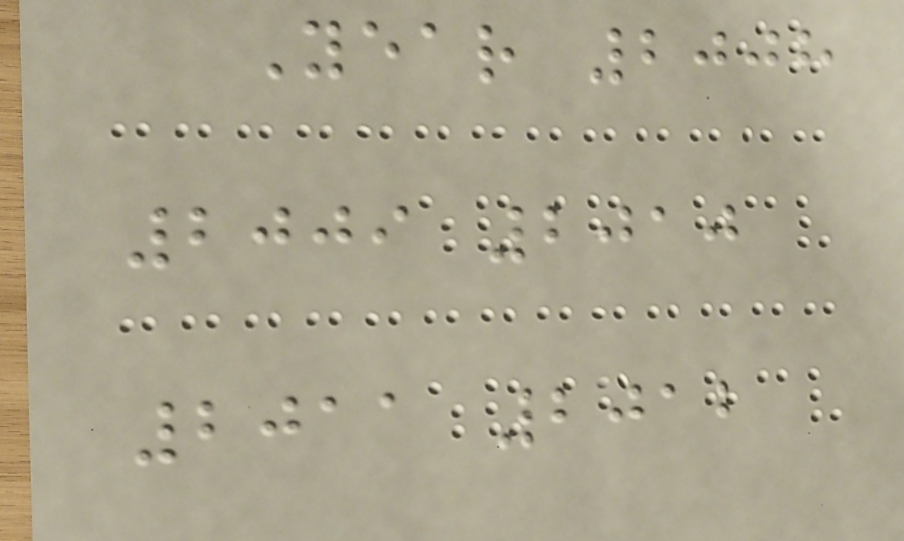Year 2008
2009 2010
2011 2012
